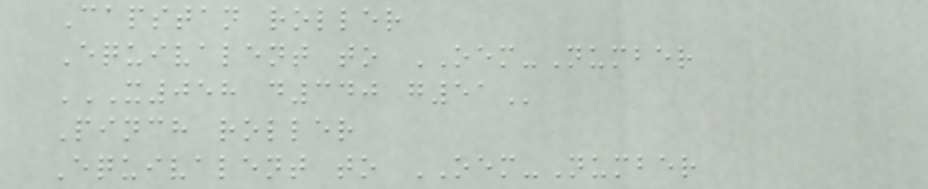Capstan roller
Equivalent to OEM-Number
X058 D340 G51
Pinch roller
Equivalent to OEM-Number
